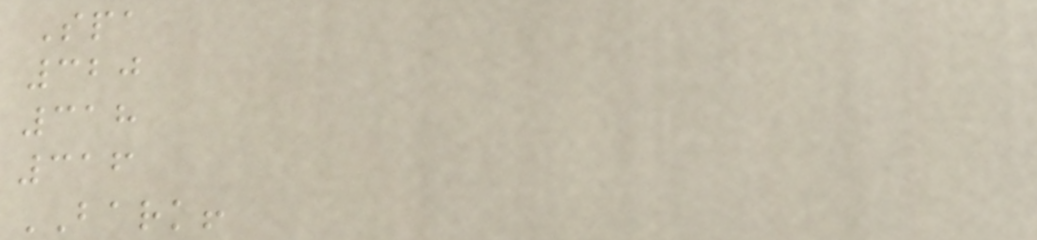Spa
320
318
316
BARK!
